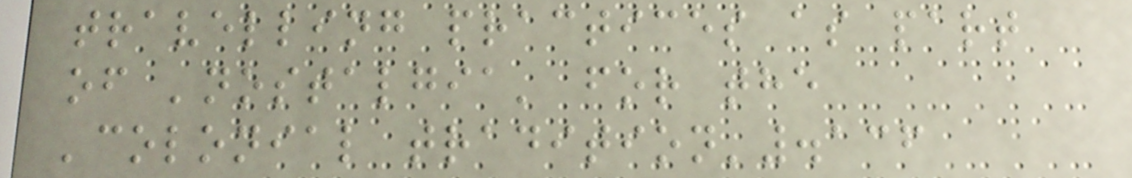travelling practices as part
of 'nostalgia' for the
'colonial tradition'.136
